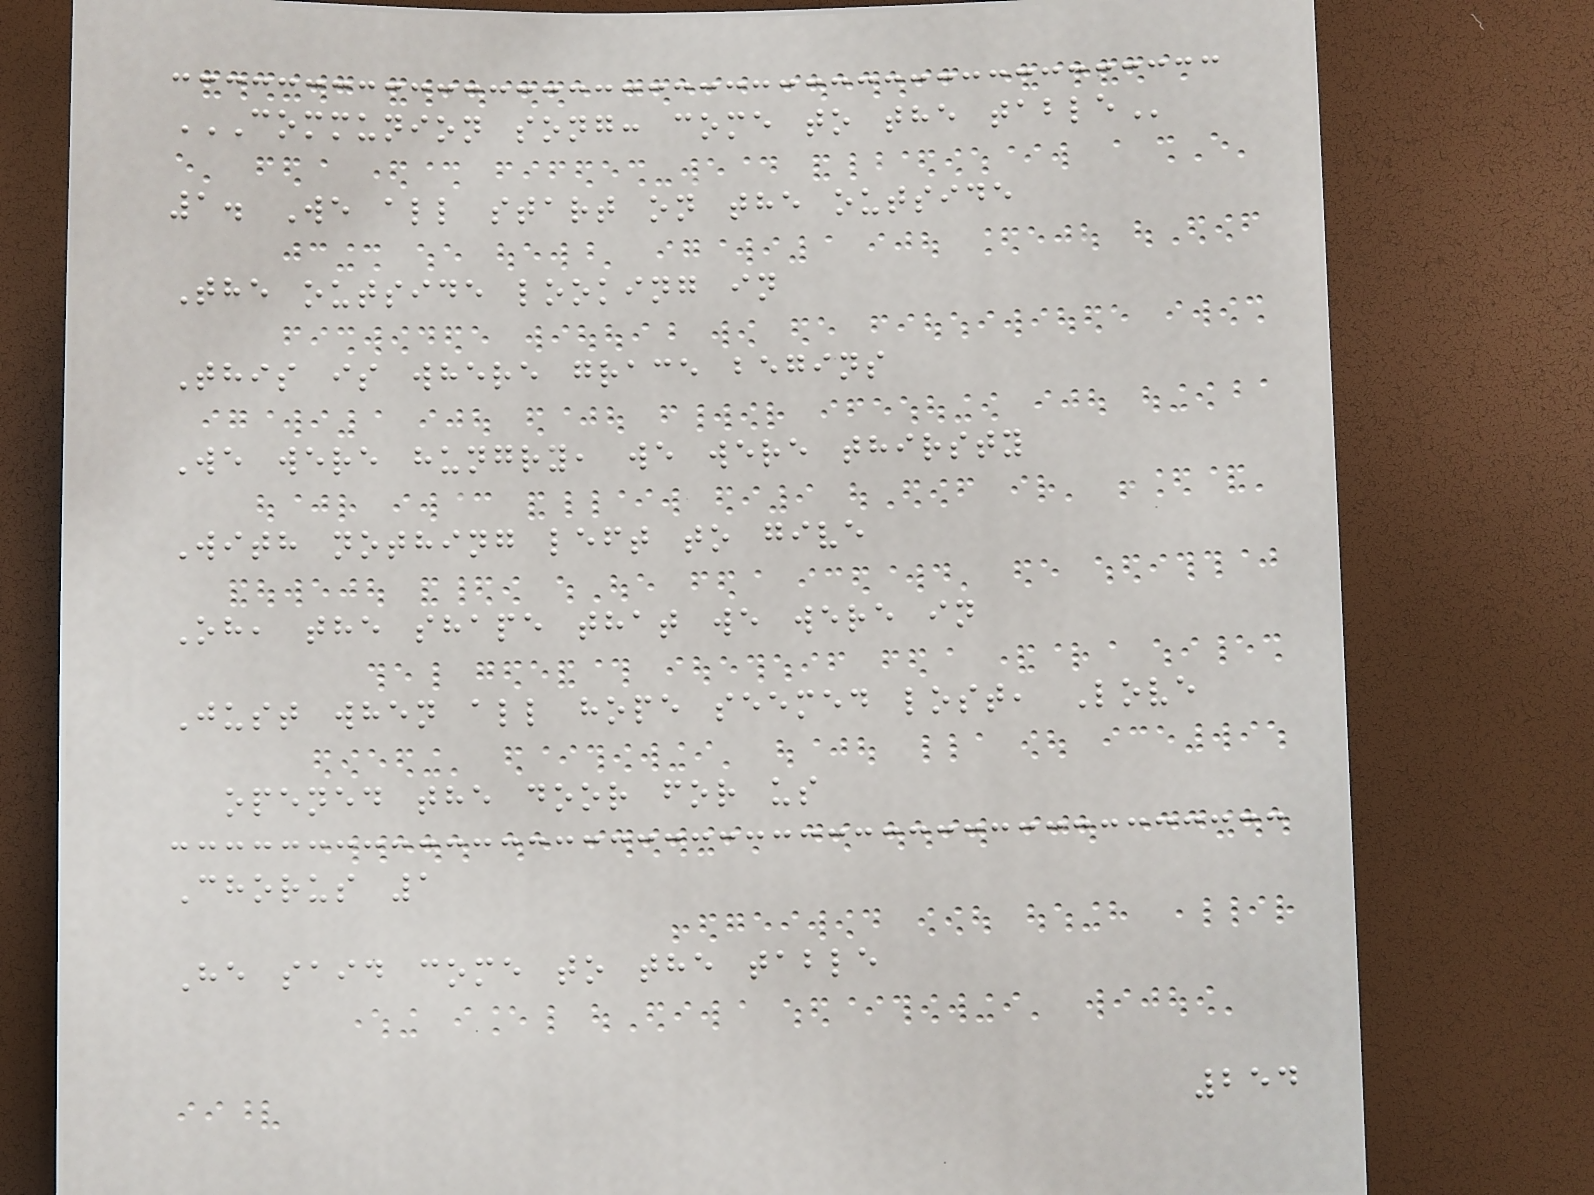COMMUNION SONG: COME TO THE TABLE
1. We all start on the outside
The outside looking in
This is where grace begins
We were hungry, we were thirsty
With nothing left to give
Oh, the shape that we were in
Just when all hope seemed lost, Love
opened the door for us
Chorus 1
He said come to the table
254
